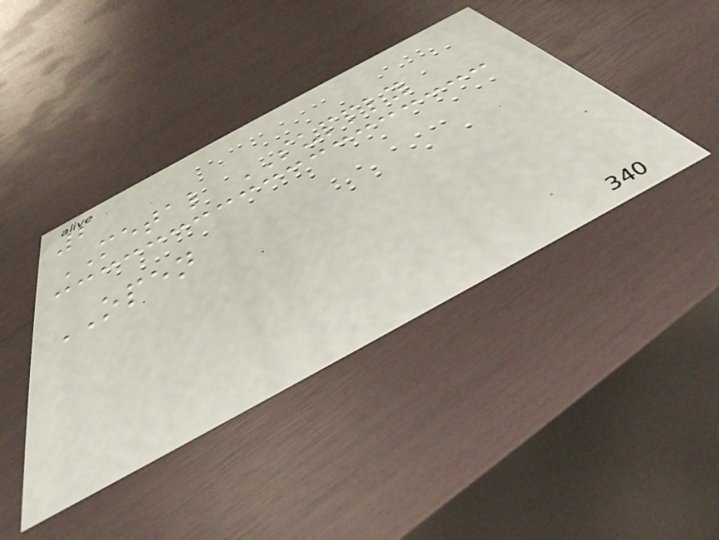2
METAL SUPPLY
OPEN
